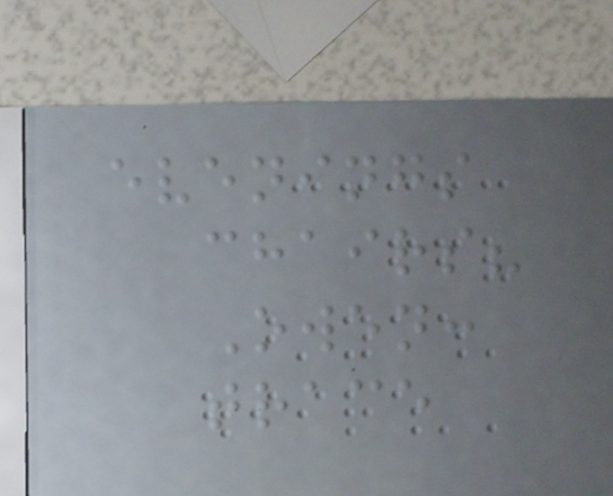evenings
chairs?
Owen:
trace
